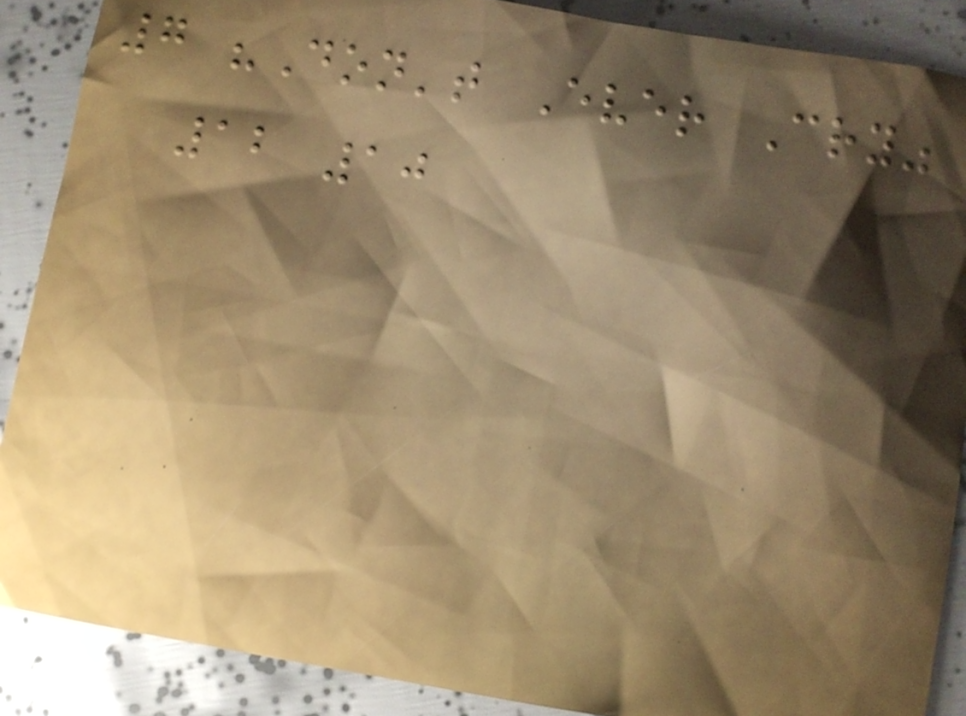7 "Don't Ever Cry"
12 10
